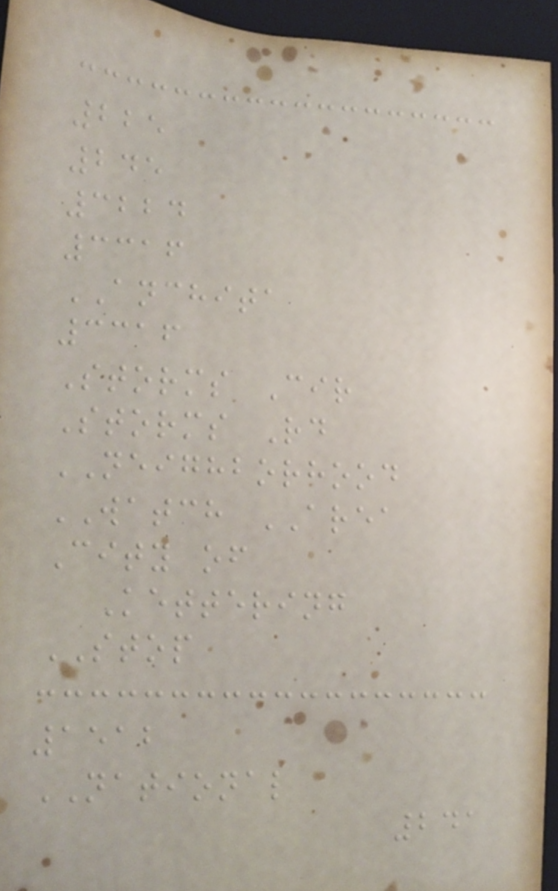225
245
3224
3316
ANCHITA
3316
Storms Cir
Storms Rd
NEIGHBORHOOD
WATCH AREA
City of
Kettering
STOP
1512
NATIONAL
241
